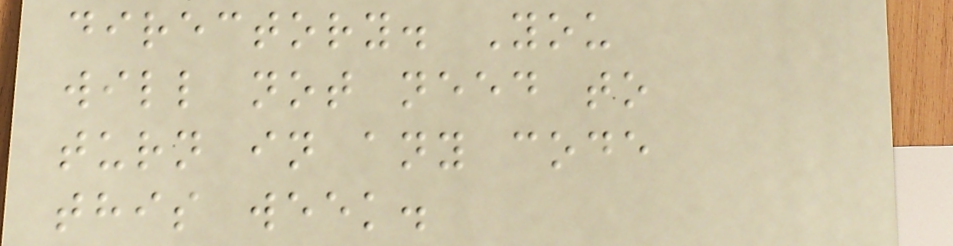directory. You
will not need to
turn in any code
this week.
